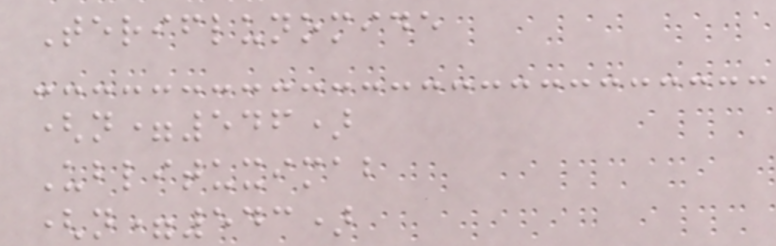Teriflunomide
(n=546)
Ublituximab
(n=543)
